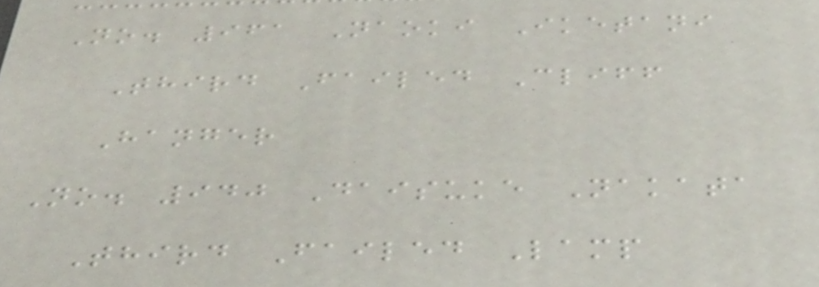No. 961 Naoki Iketani
Third Failed Cliff
Hanger
No. 940 Daisuke Nakata
Third Failed Lamp
